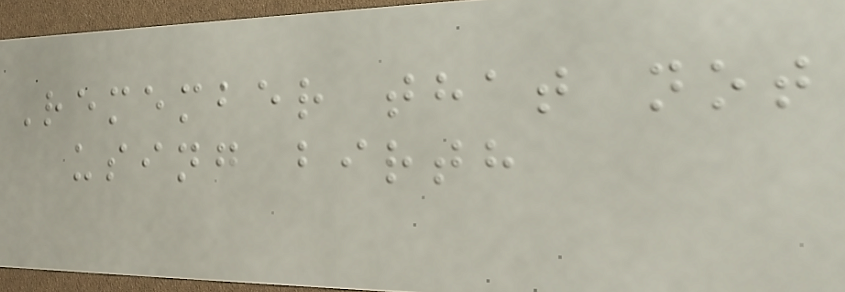Remember that not
using birth
